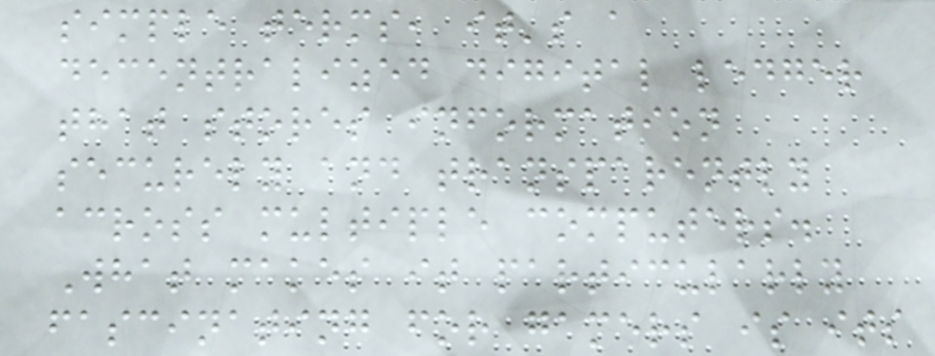simple terms, it's a
decentralized digital ledger
that stores information
securely and transparently
across multiple computers.
What makes it particularly
fascinating for gamers is its
